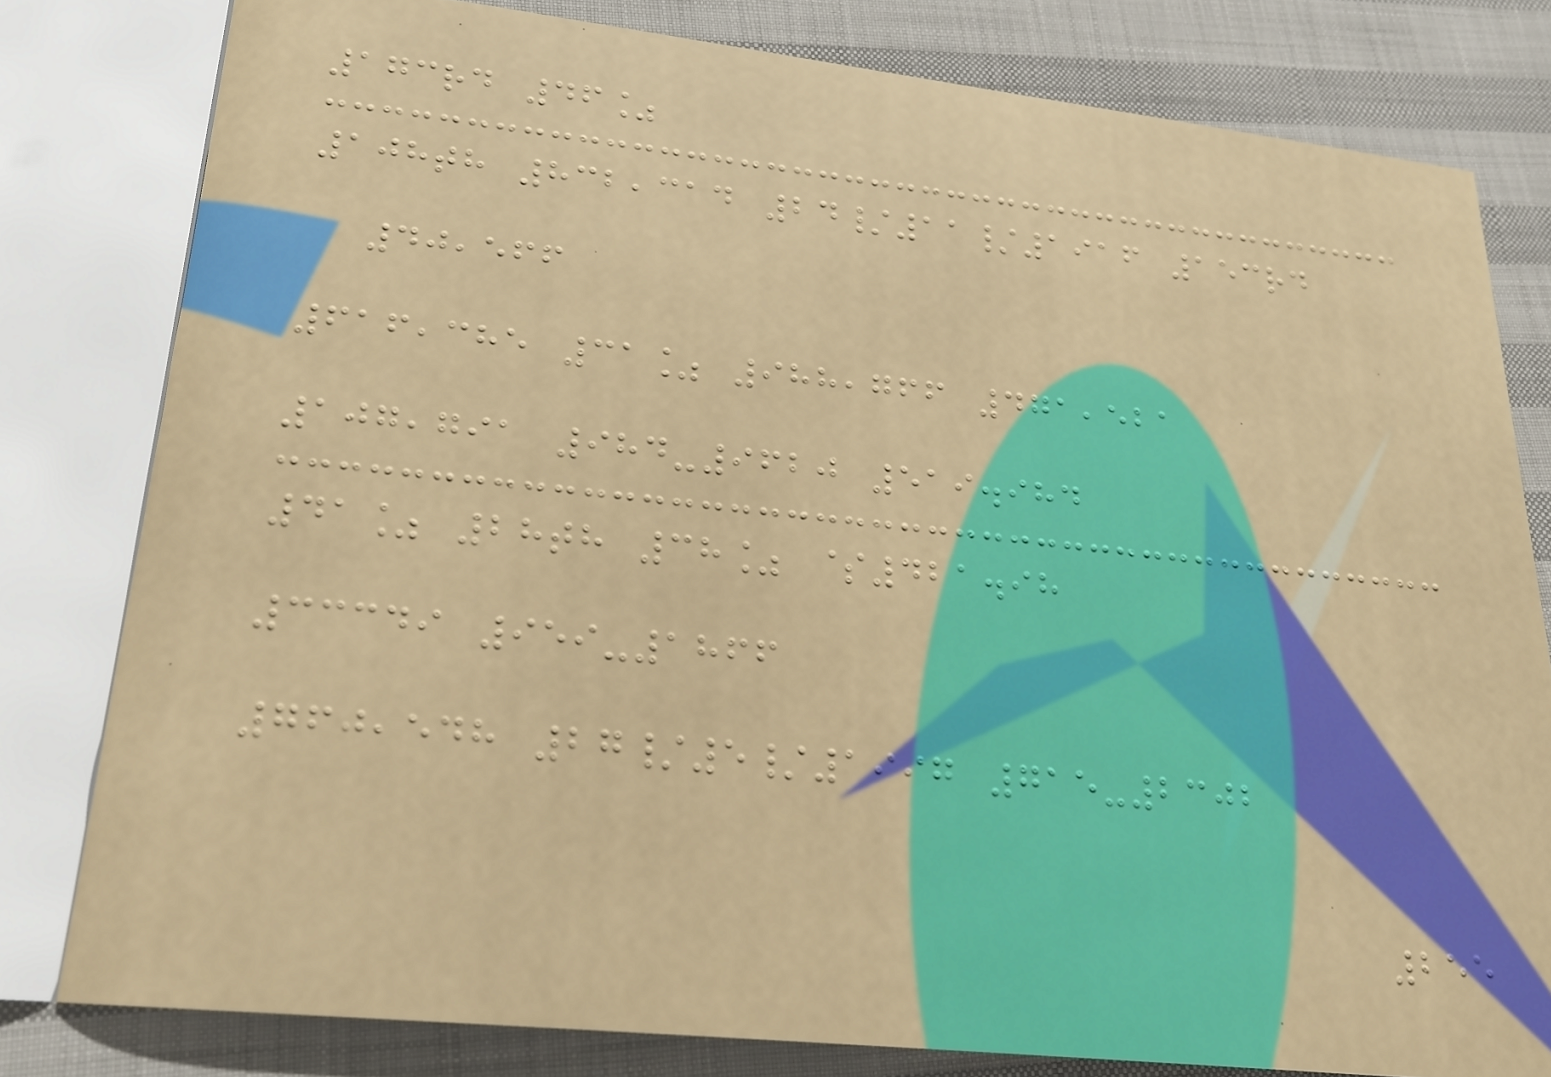173rd 46%
108th 832,314 24/11/1916 153rd
40,566
616,385 31% 988,766 471,521
107,791 984-9620 519.984
41% 28th 38% $421.98
33349 959-1866
760,548 27/5/1997 715-2302
255
